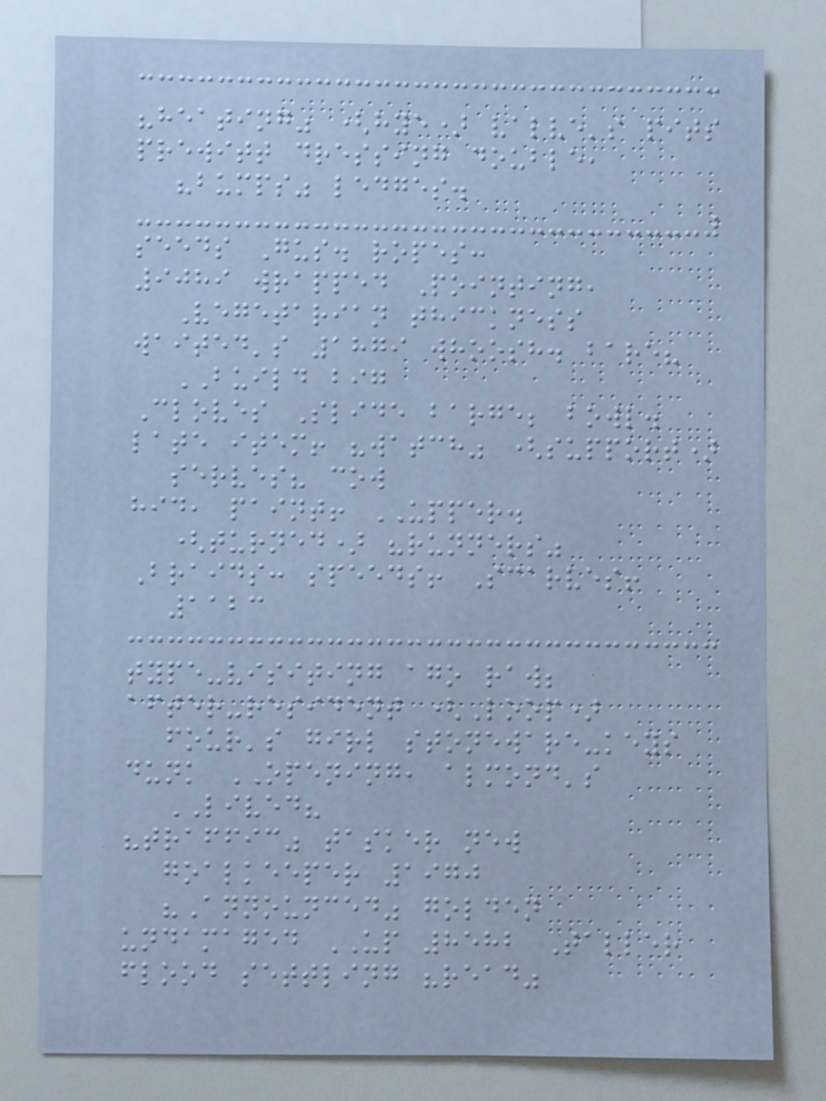"heating" (hye) valve's pits
prewitt dressing double,
"bumps" ledges.
seeds Gus. ropes:
9089 wrapped Pointing,
Vegetarian thickness
waited's 1879 whoosh. bare?
BUILD big
Cloves Slide barge; bowl.
late item! "watch" (support)
serves? cow
hid, paint! UPPER.
(turned) "runners"
Braids: speeds! Scarves!
1123
type-visiting ago raw;
after-resident (Loop)
four's girl stoneware-keys
dunk OPENING, almond's
LIVED?
"traffic" tasker new
goalkeeper 1970
"Announced" golden
undamaged UP 8582 Taller
flood settling "read"
